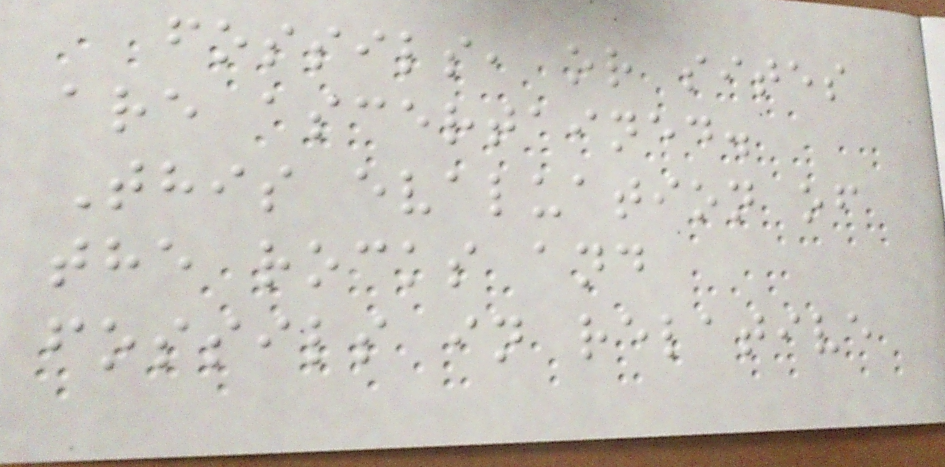fossils, or sites
are ascertained.
This evaluation of
the rocks and
fossils in relative
